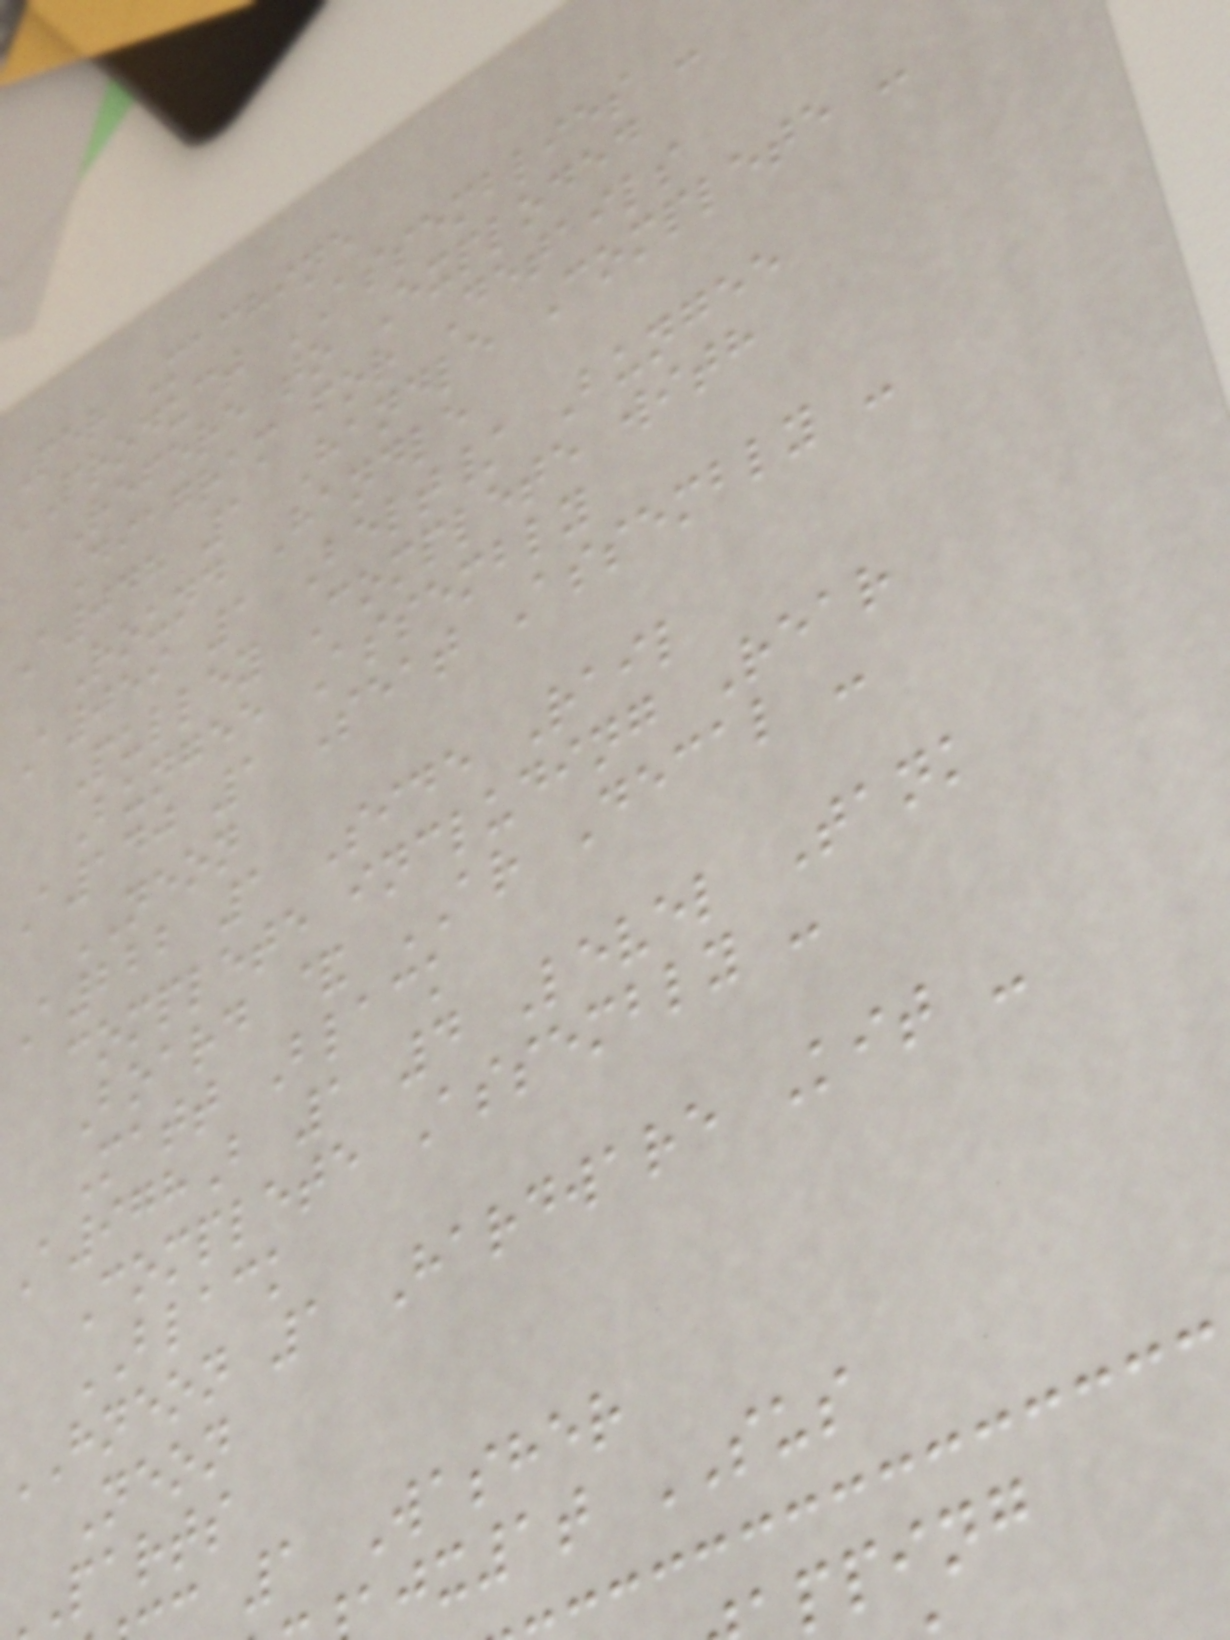Per Machine
PRODUCT ASSEMBLIES -
Refere to Exploded
Diagram for Details
A048 1 Handle Complete -
Round Handle
A059 1 Belt/ Bungee
Pulley Complete with
Bungee Assembly
A140 1 Seat Assembly -
NEON
A222 1 Side Rail
complete including Rear
Board & AR Decal -
Matt Black
A978B 1 4 Level Tank
Complete Assembly -
BLACK
HNEON 1 Hardware Kit -
Neon
parts
1 Washer
x1t SUS
